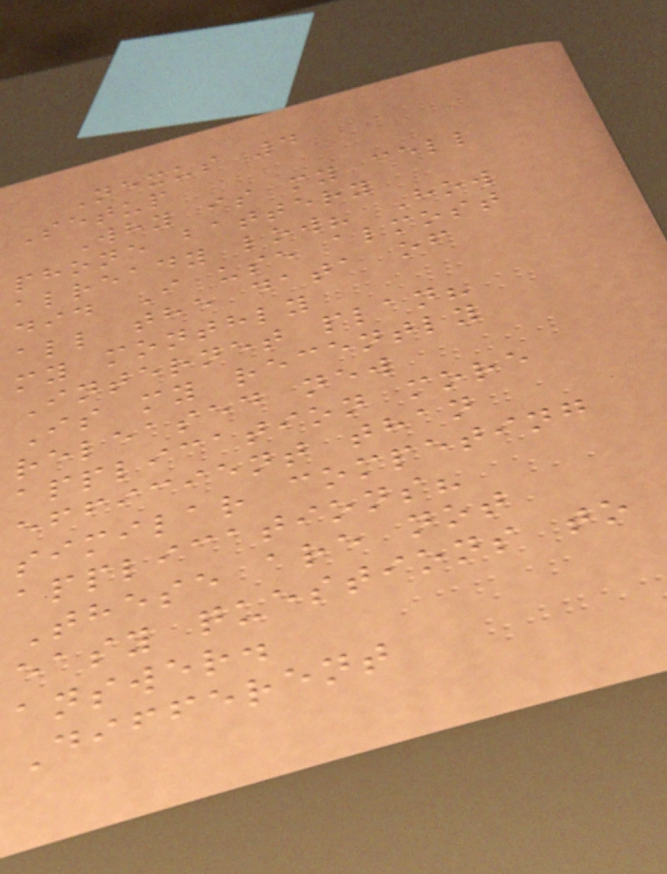Nexus 4
Setup
Why is my cell
phone battery
already low? How
did I use almost
all the data of
my monthly
Internet plan?
Is my recently
released new
application more
efficient than
similar competing
applications?
These are not
easy questions to
answer.
Different
